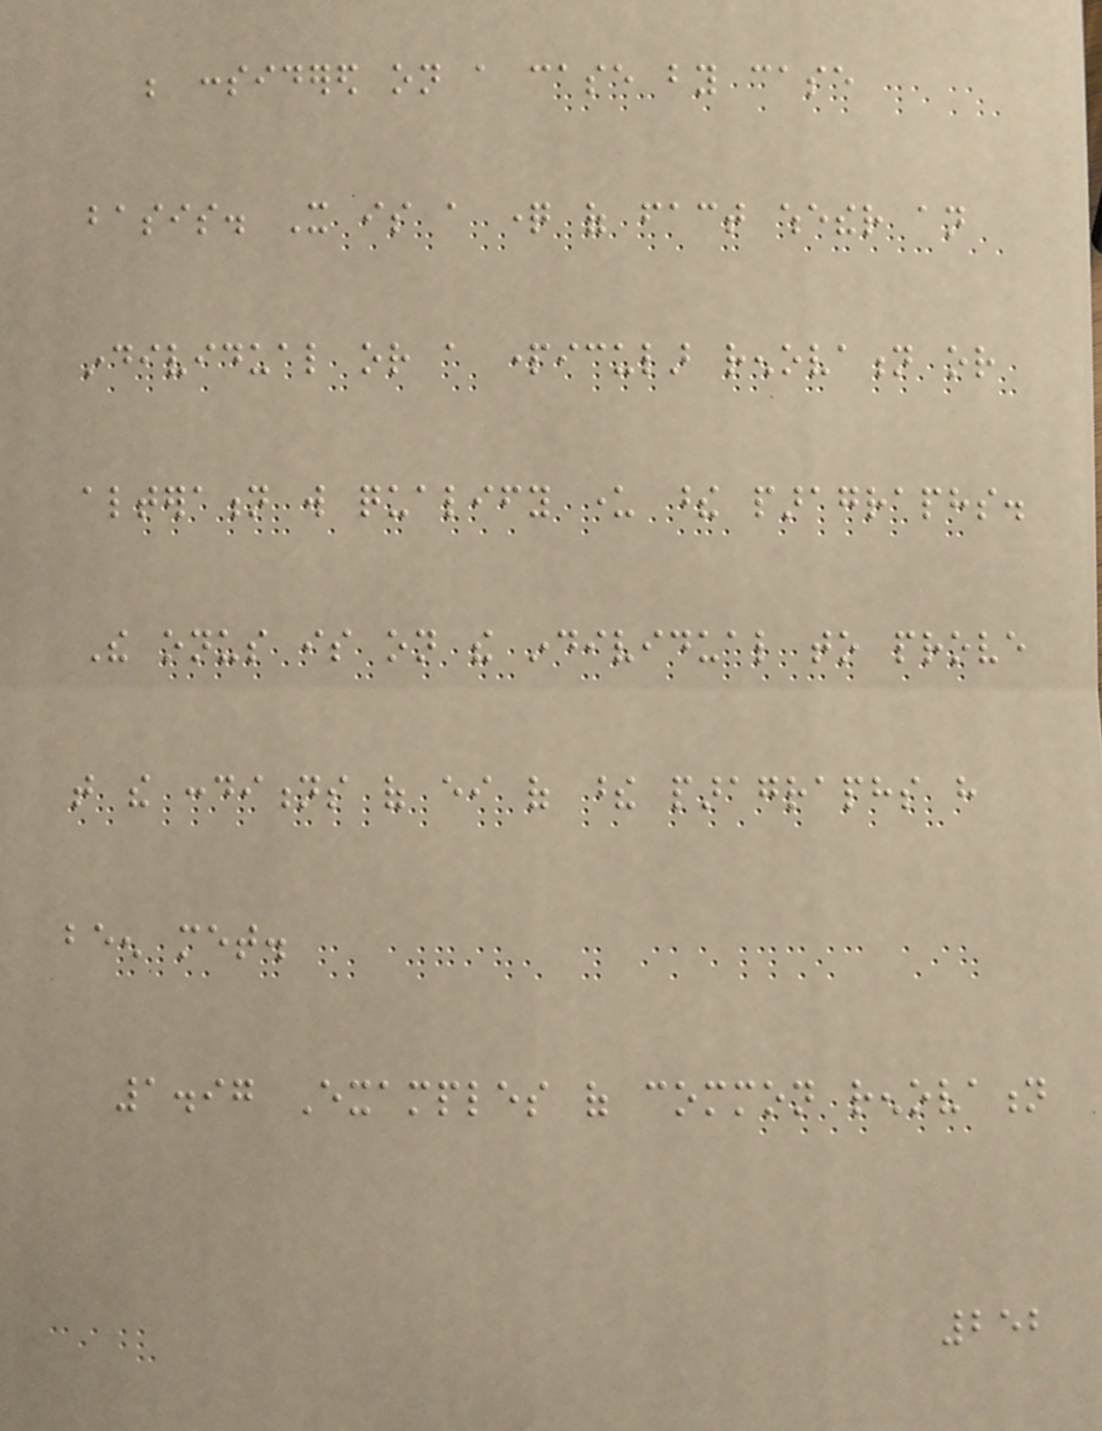be considered on a case by case
basis. It is a question of fact whether an
individual or a particular renovation or
alteration will qualify under these paragraphs.
The onus is on the individual to prove
that the conditions of either of these paragraphs have
been met.
1.97 Examples of common renovation
252
